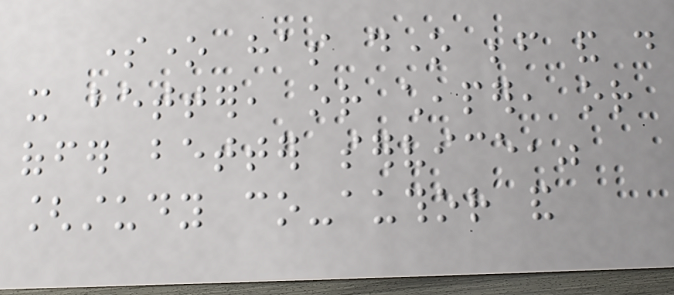someone has done before and do
it better, or cheaper, or
offer better service,"
[study co-author and
